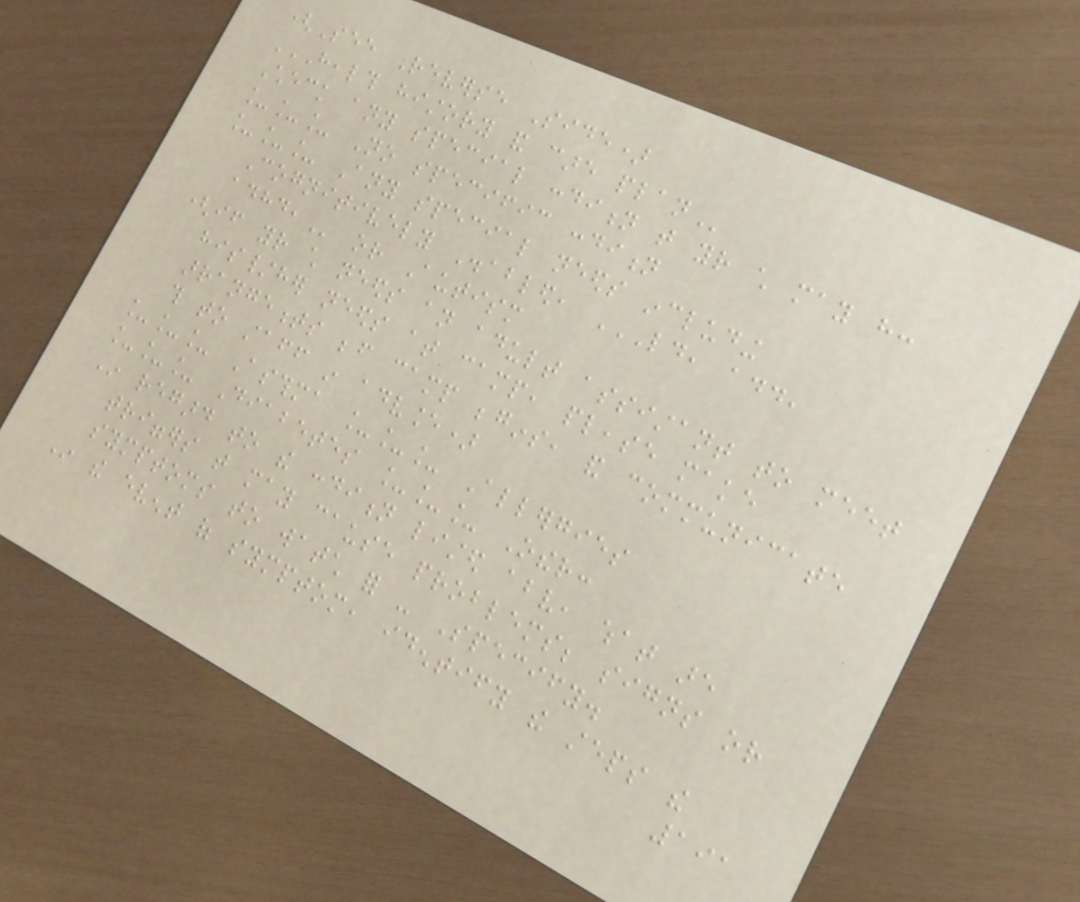(See Reverse Side)
HEALTH HISTORY AND CARE PLAN
Check any special condition that your child may have:
___ No specific condition
___ Any special needs including
Cognitively Disabled, LD, ADD,
ADHD, or Autism
(if your child needs an adult assistant to meet
his/her needs at camp, please make
arrangements before camp begins, and communicate
this to staff in advance)
___ Asthma ___ Allergies
___ Diabetes ___ Other:
In regard to the condition listed above, what are
triggers that may cause problems; signs or
symptoms to watch for - Specify.
In the event of symptom, identify the steps the
191
